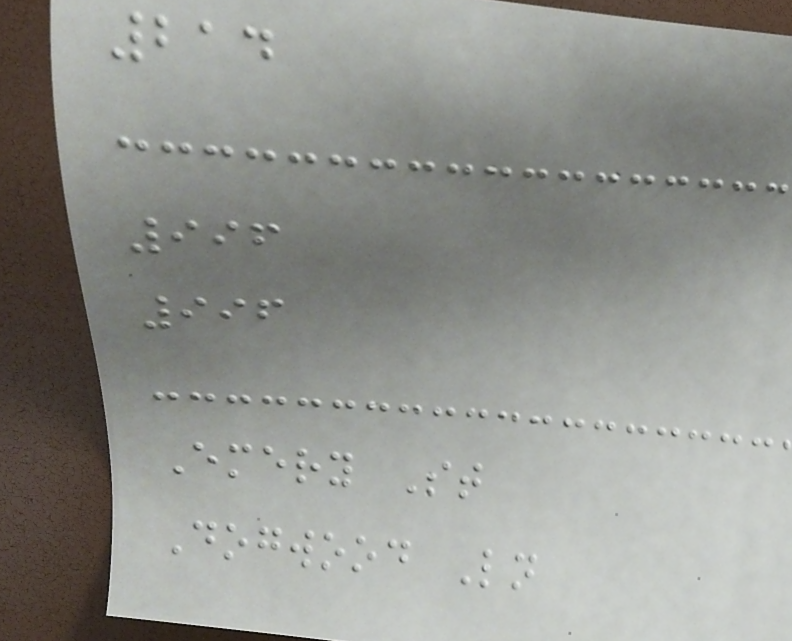214
996
996
Emery St
Dogwood Ln
